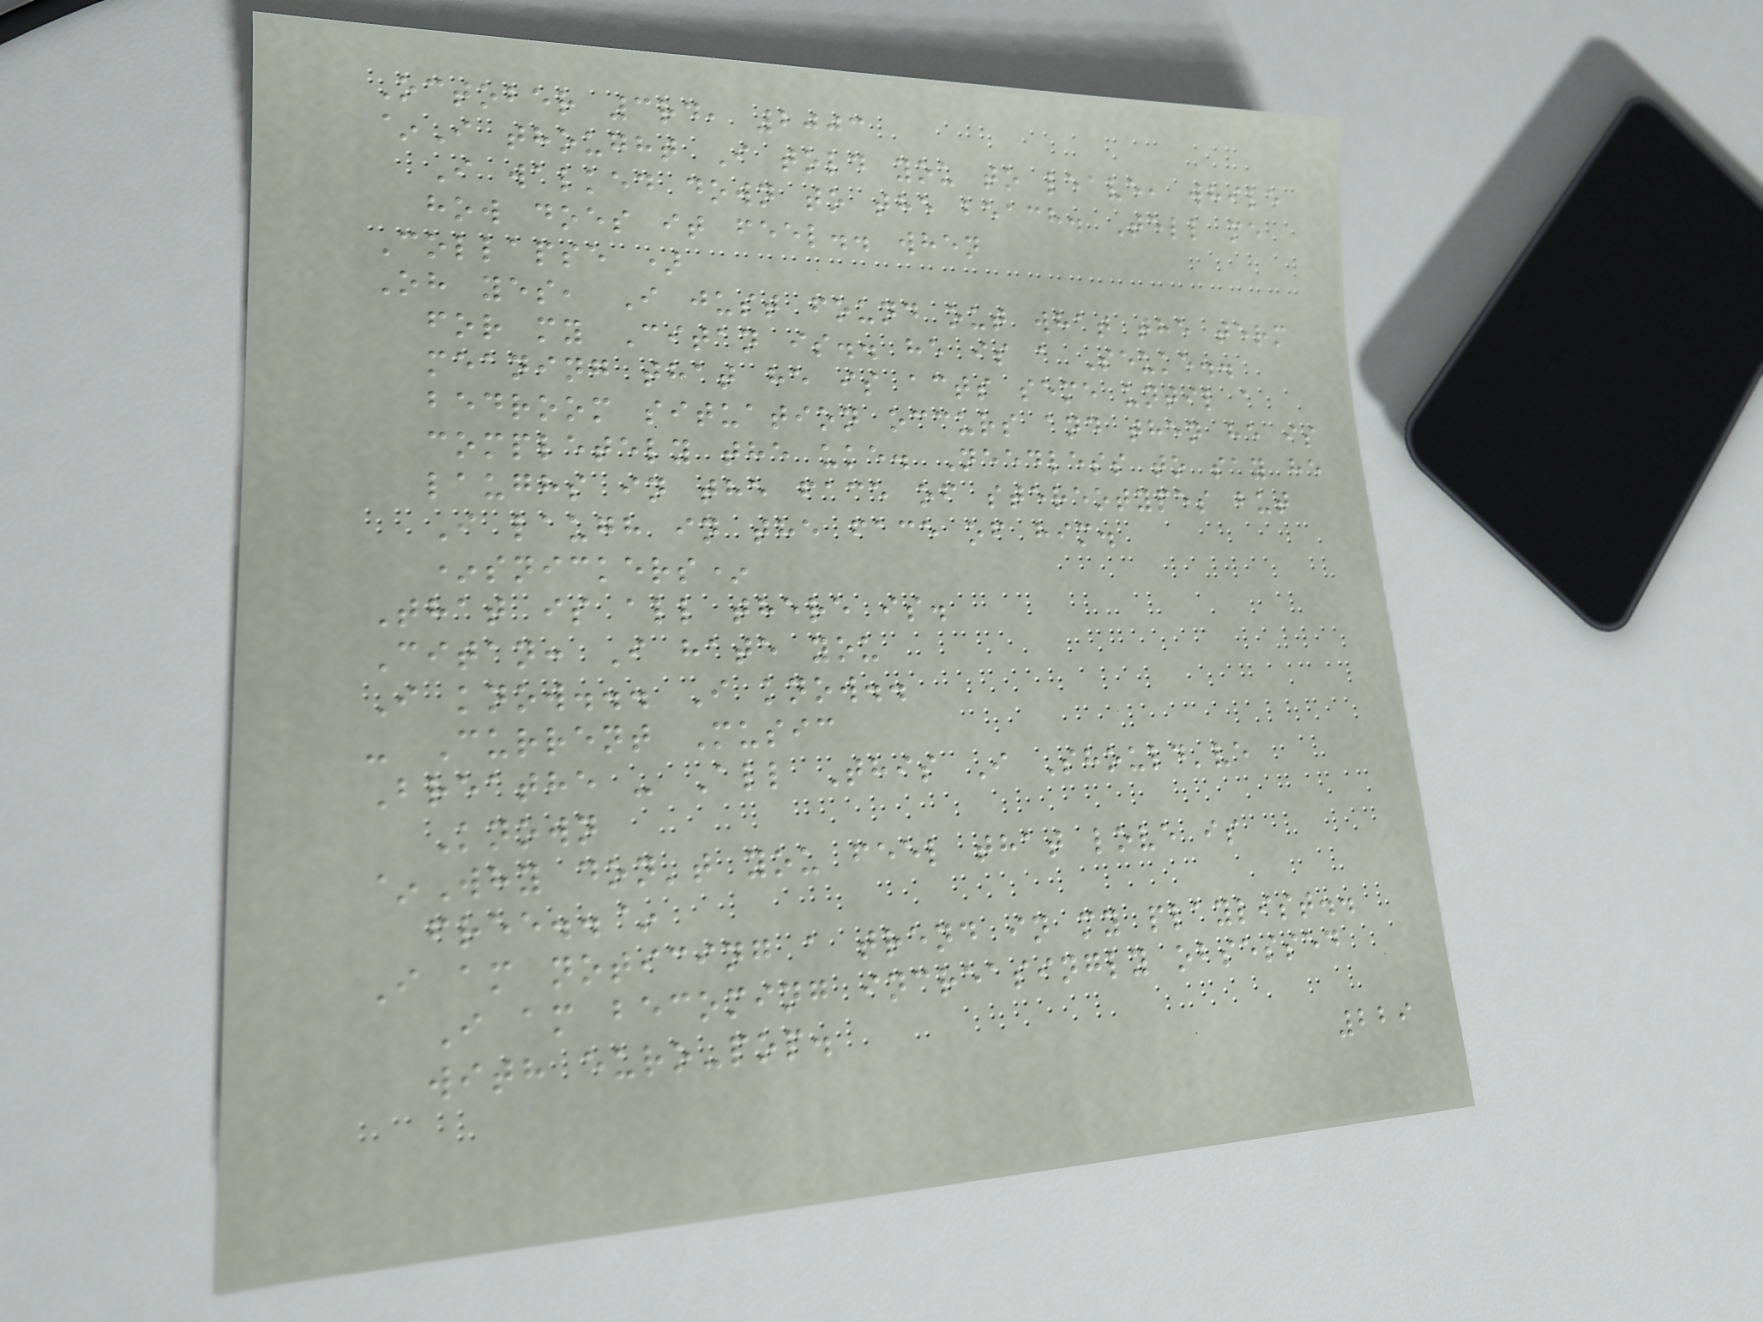October 3rd, 2003
~I thought I told you to leave, while
I walked down to the beach. Tell me
how does it feel.. when
Collapse )
Oh yes, I just found out what the term
for my Citan is.. he is a Seuke..
meaning that he is acts seme until a
bedroom situation occurs and then he is
completely the uke. Needless to say he
laughs in the face of stereotypes but
I laugh in the face of him.
*snickers*
That is all there is.
Citan: I hate you
I know... I know..
- Current Music
Breathe - All This I Should've
Known
~Why don't you feel that love is
free..~
I am noticing a trend in my playlist..
I am becoming increasingly obsessed
with euro-pop.
229
